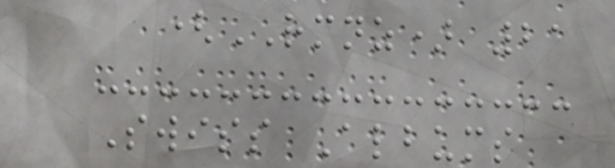(RMNZ) 21
Swiss Albums
